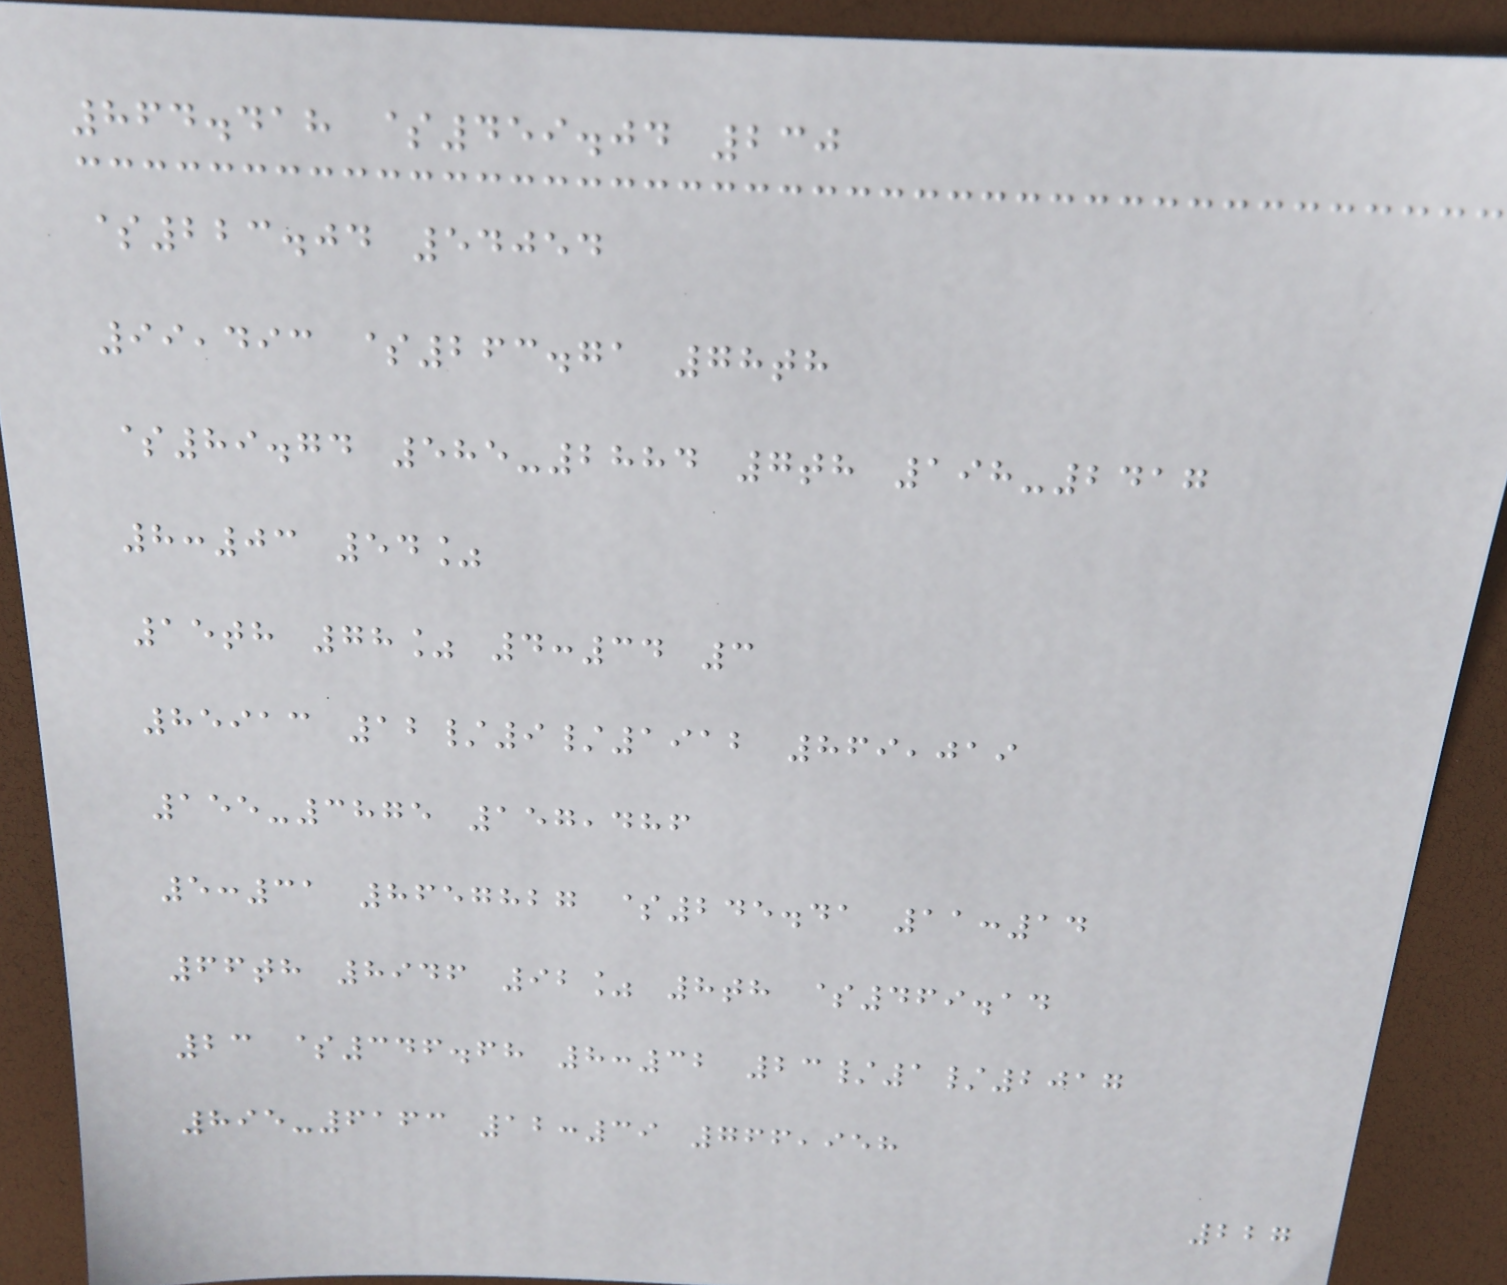864.418 $459.04 230
$223.04 54054
99,493 $263.71 78th
$89.74 585-2884 7th 198-2417
8:03 54%
15th 78% 4:34 3
85913 12/9/1912 869,019
155-3875 157,486
5:31 8657827 $245.41 11:14
66th 8946 92% 8th $469.14
23 $346.68 8:32 23/1/2017
895-6163 12:39 766,958
227
